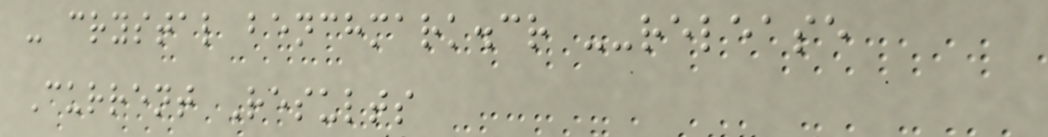- crystal benchmark.cr --release
Current Results
